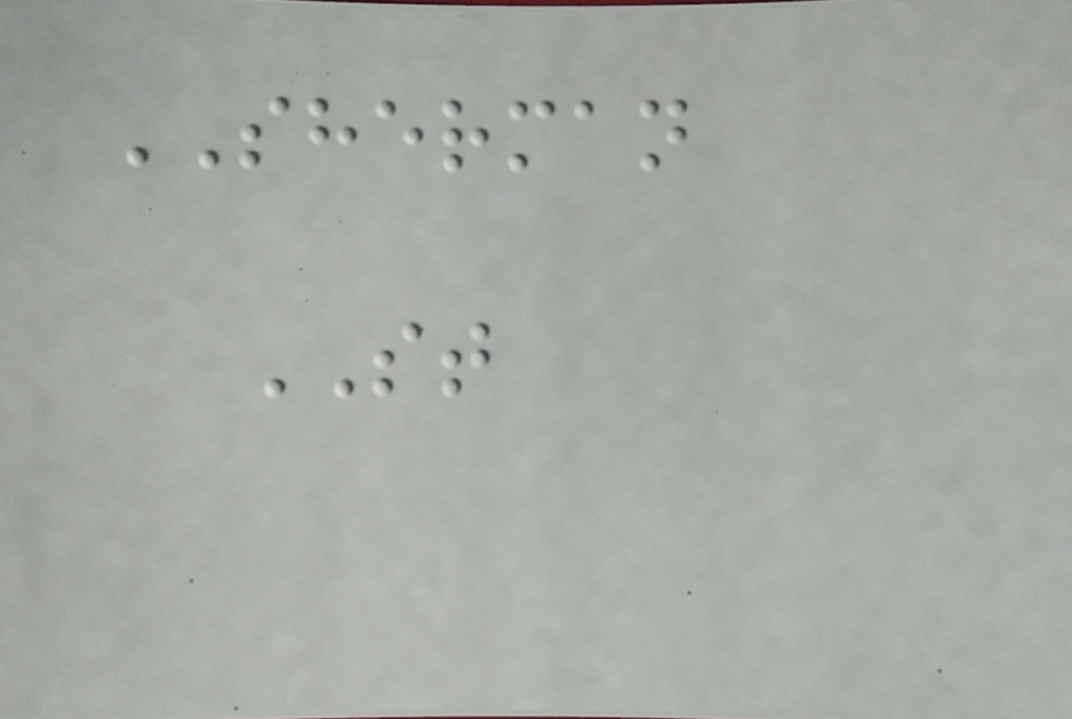SHERMAN
ST
